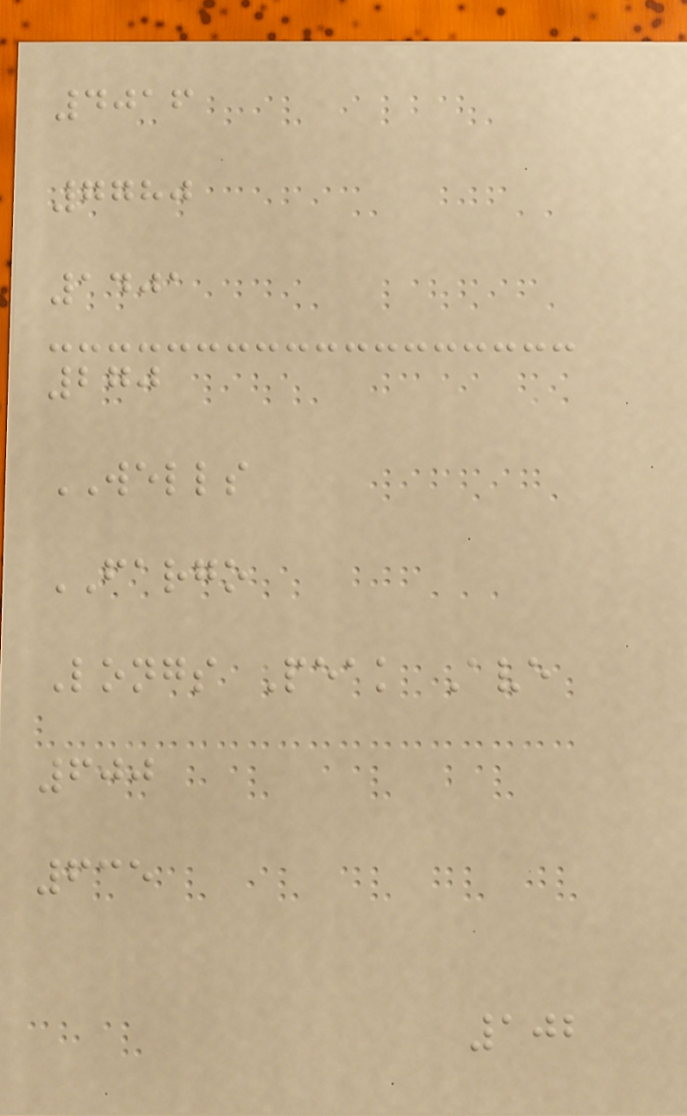4016
7780
1401
270
WELLS
FARGO
Longs Peak Ave
600
635
102
